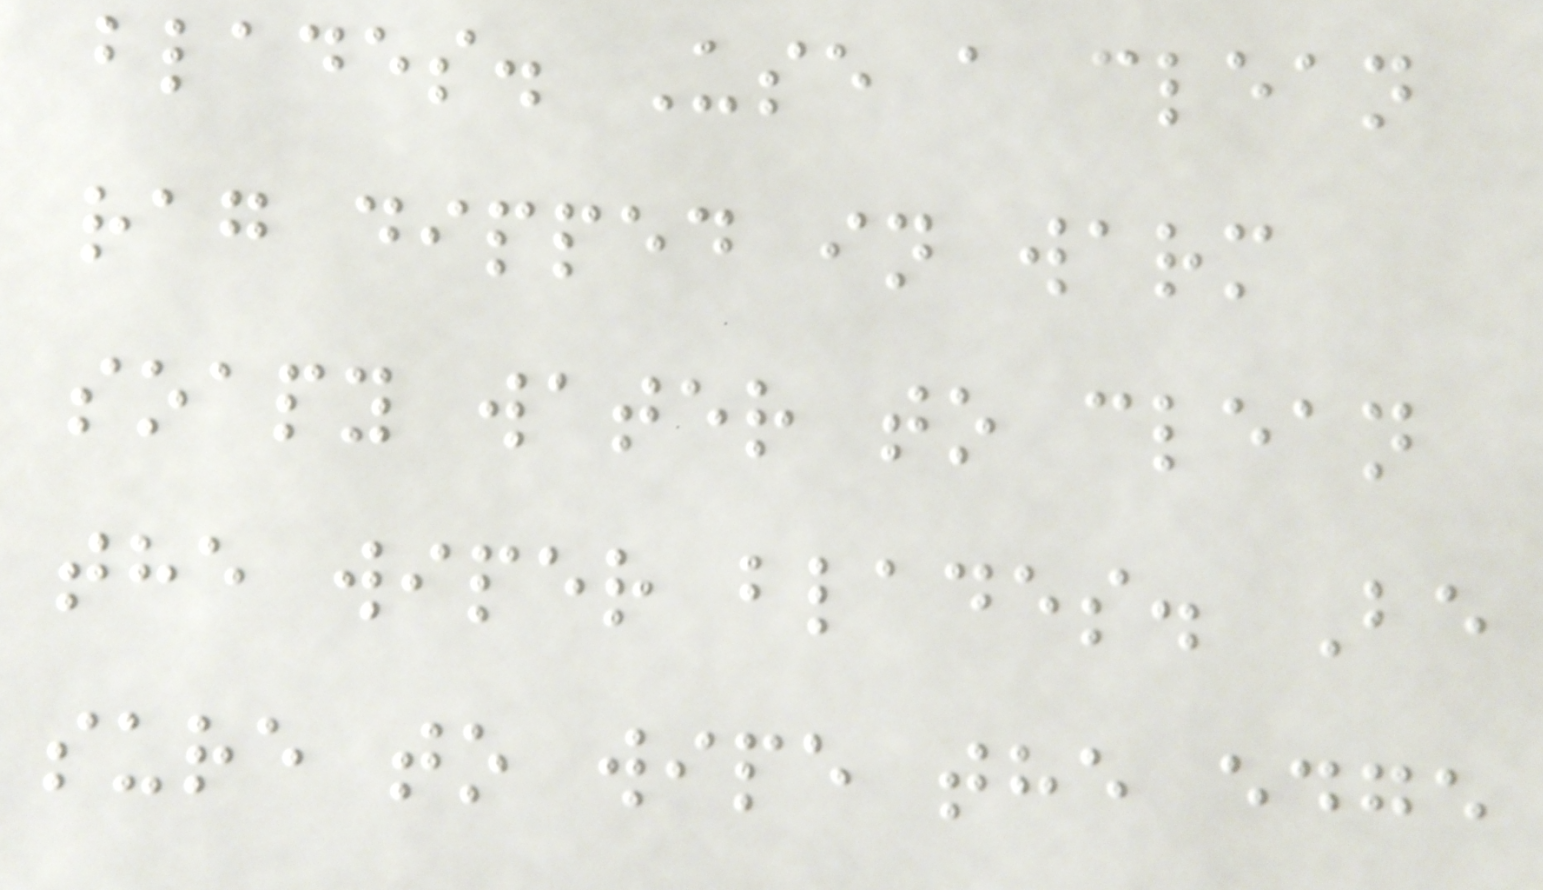blades. Use a clean
rag dipped in warm
soapy water to clean
the wiper blades. Be
sure to wipe the edge
